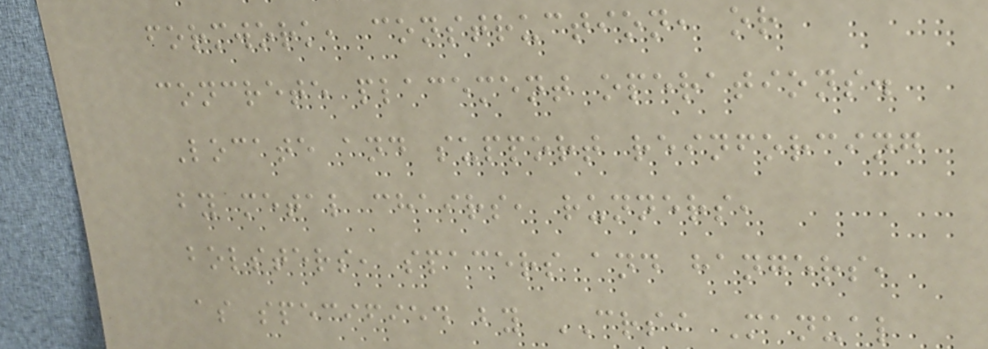formwork, construction, or
concrete placement operations.
Locate and support reinforcing
by metal chairs, runners,
bolsters, spacers and hangers,
as specified by CRSI Manual
